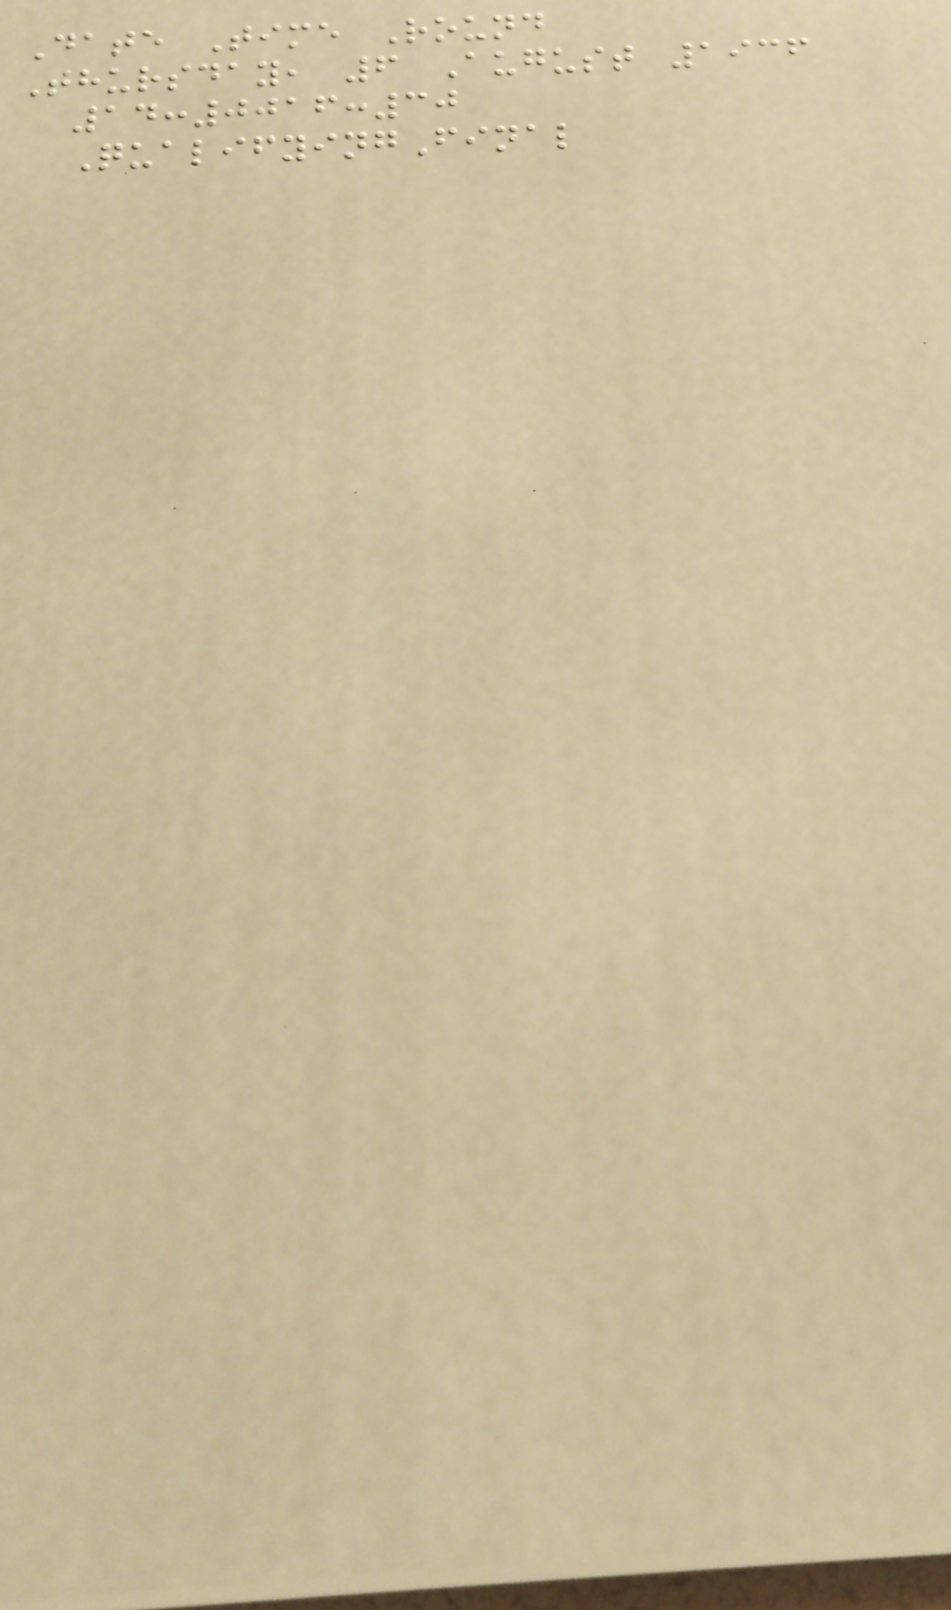Date Time Round
Thursday, 6 August 1936
14:0016:30
QualifyingFinal
